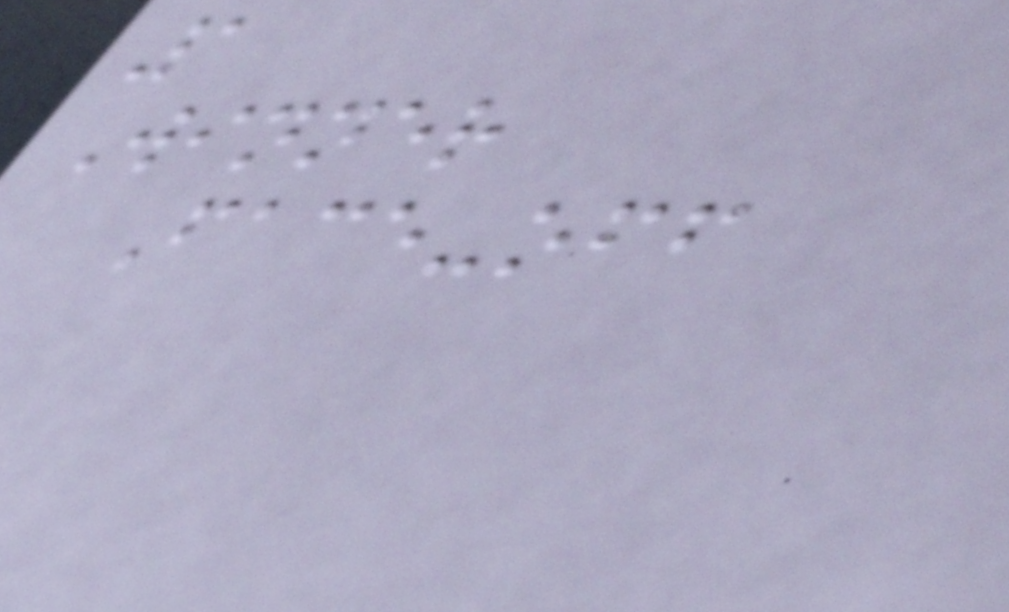1
Winner
Face-off
